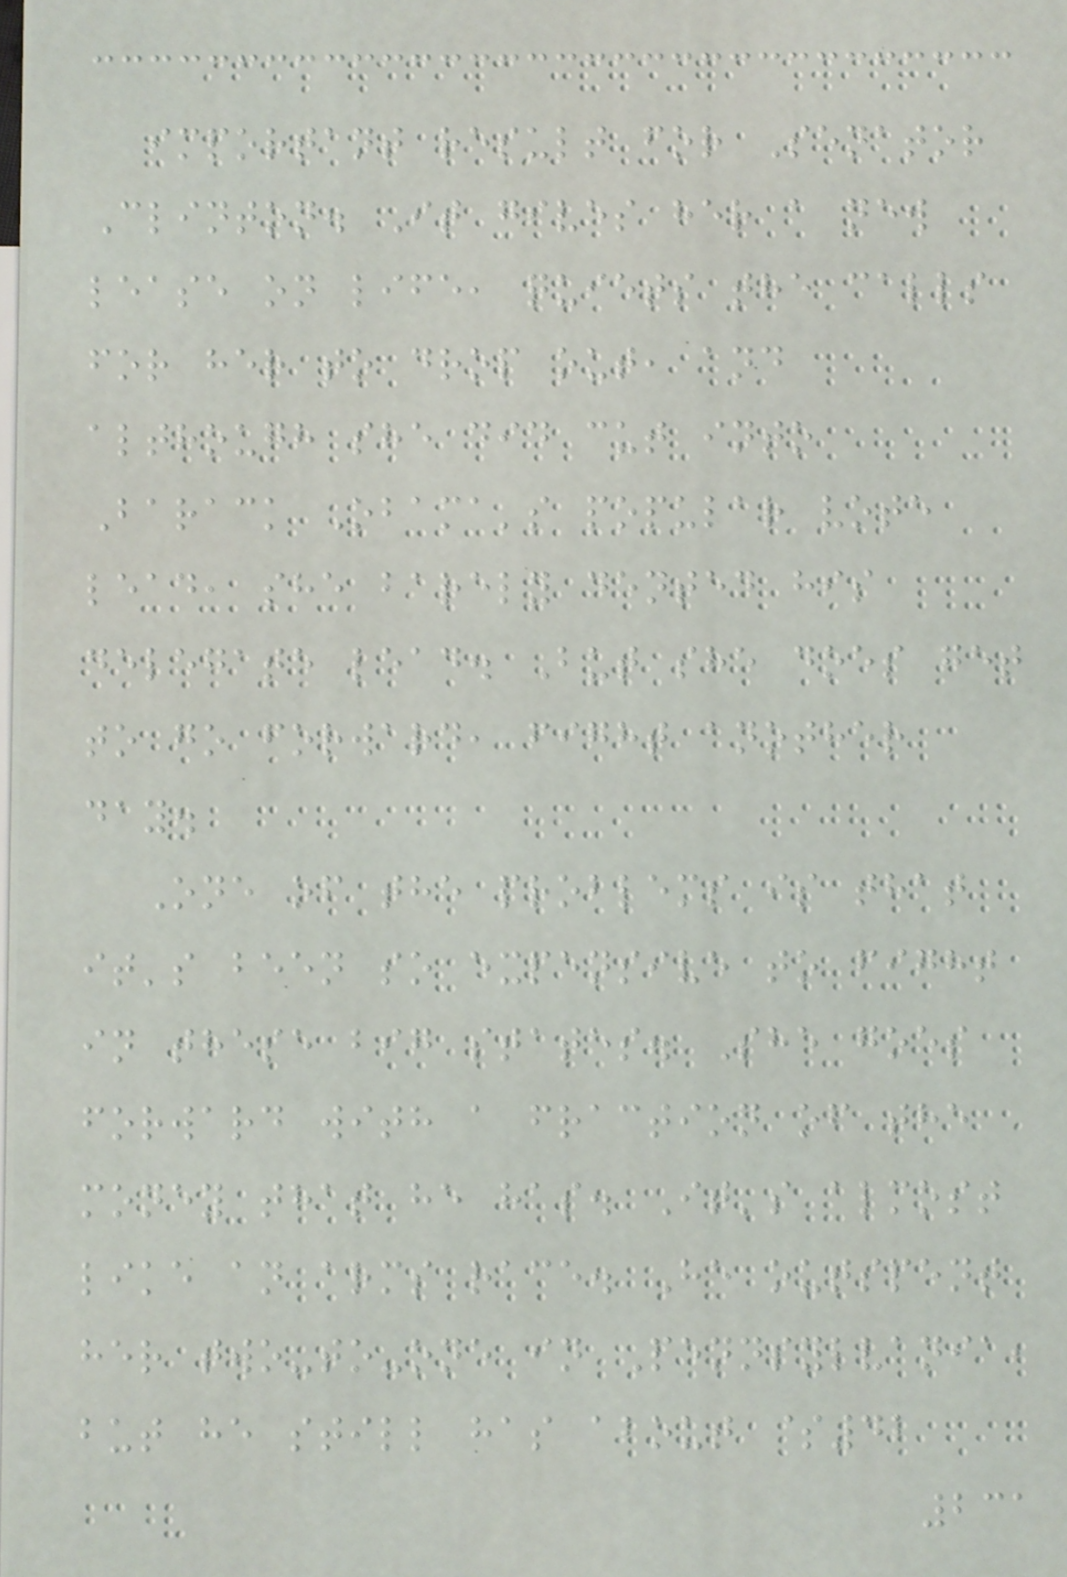important result for Senator
Clinton. It gives her a new
lease on life, quiets the calls
for her to drop out, and
although she did cut into
Barack Obama's popular vote
lead, she barely dented his
delegate lead. But she does get
to go forward, fight another
day.
One of the problems is that
it's been so expensive to fight
in these big states. She goes
forward with a fraction of the
money that he has. It's almost
like an arms race. He outspent
her two-to-one in Pennsylvania,
but he still has about $42
231
